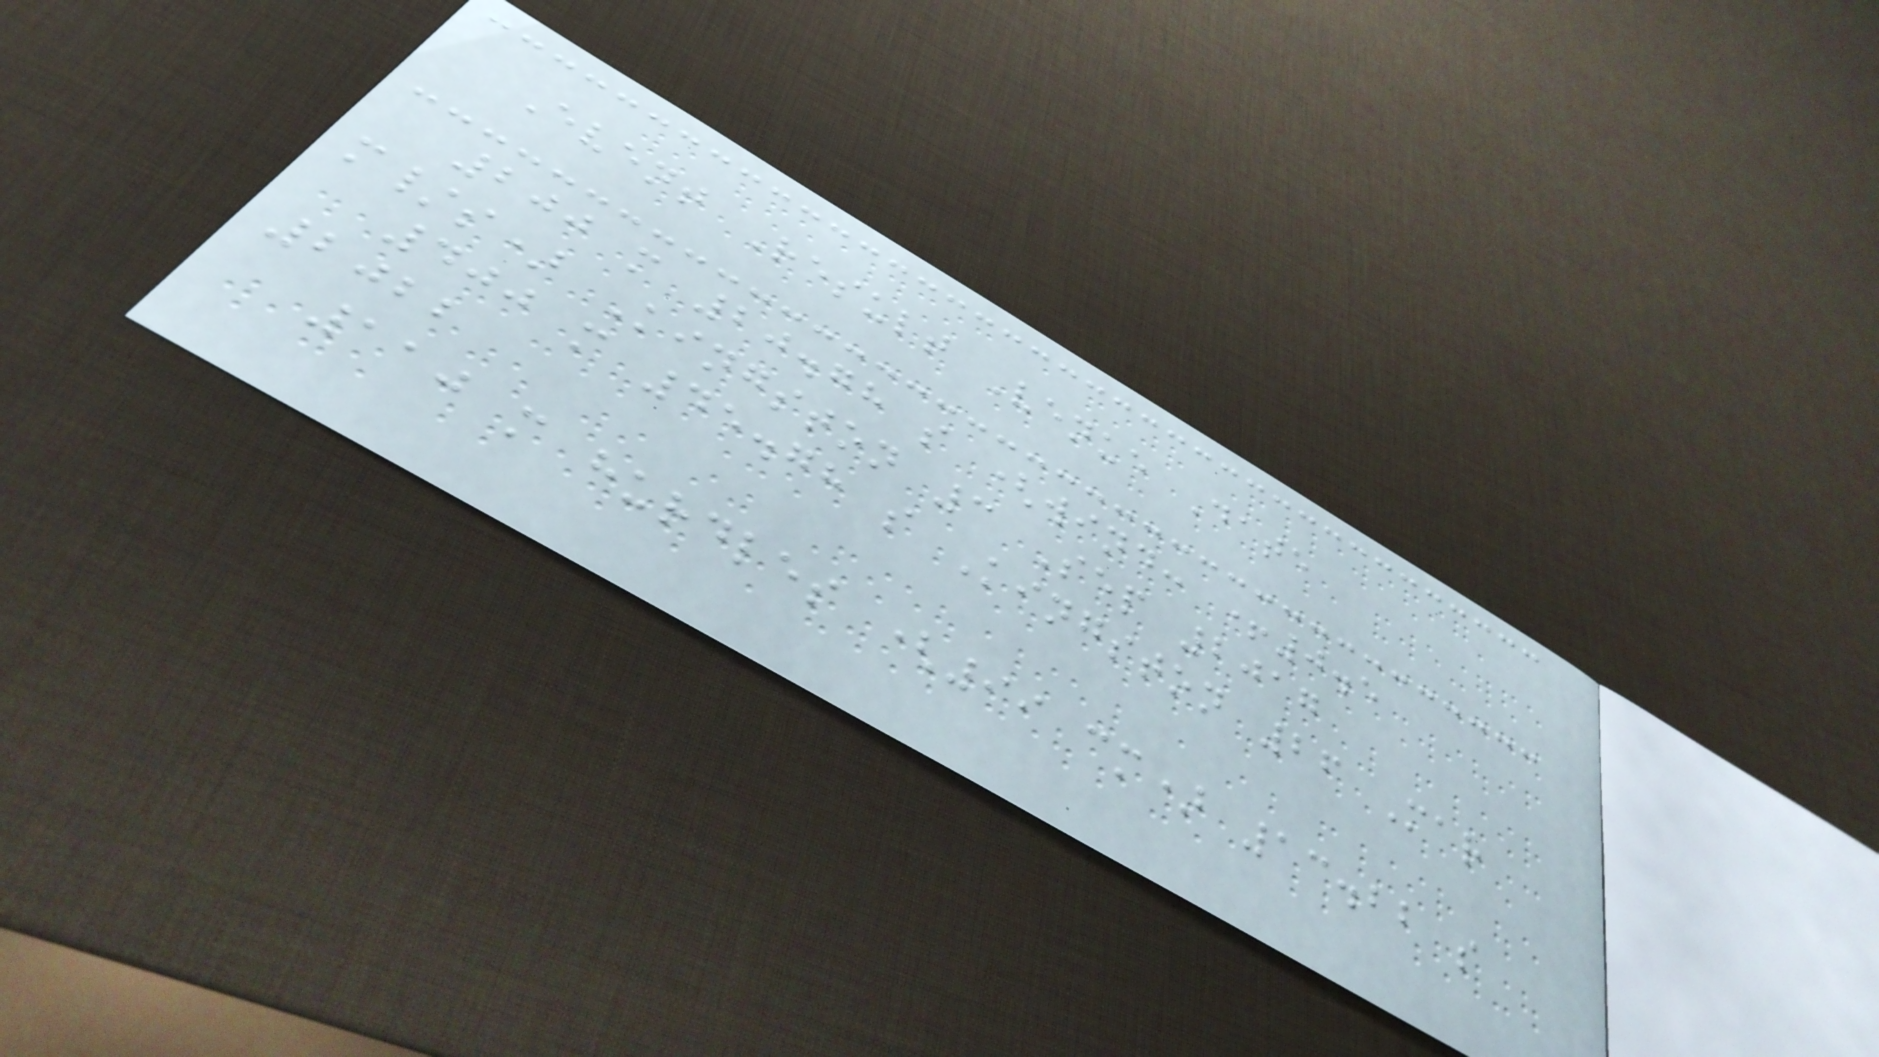Event Result Venue Date
200 m 20.78 s (wind: +0.5
m/s) Kingston 3 Sep 2017
400 m 45.78 s Kingston 26 Mar
2022
110 m hurdles (99 cm) 13.22 s
